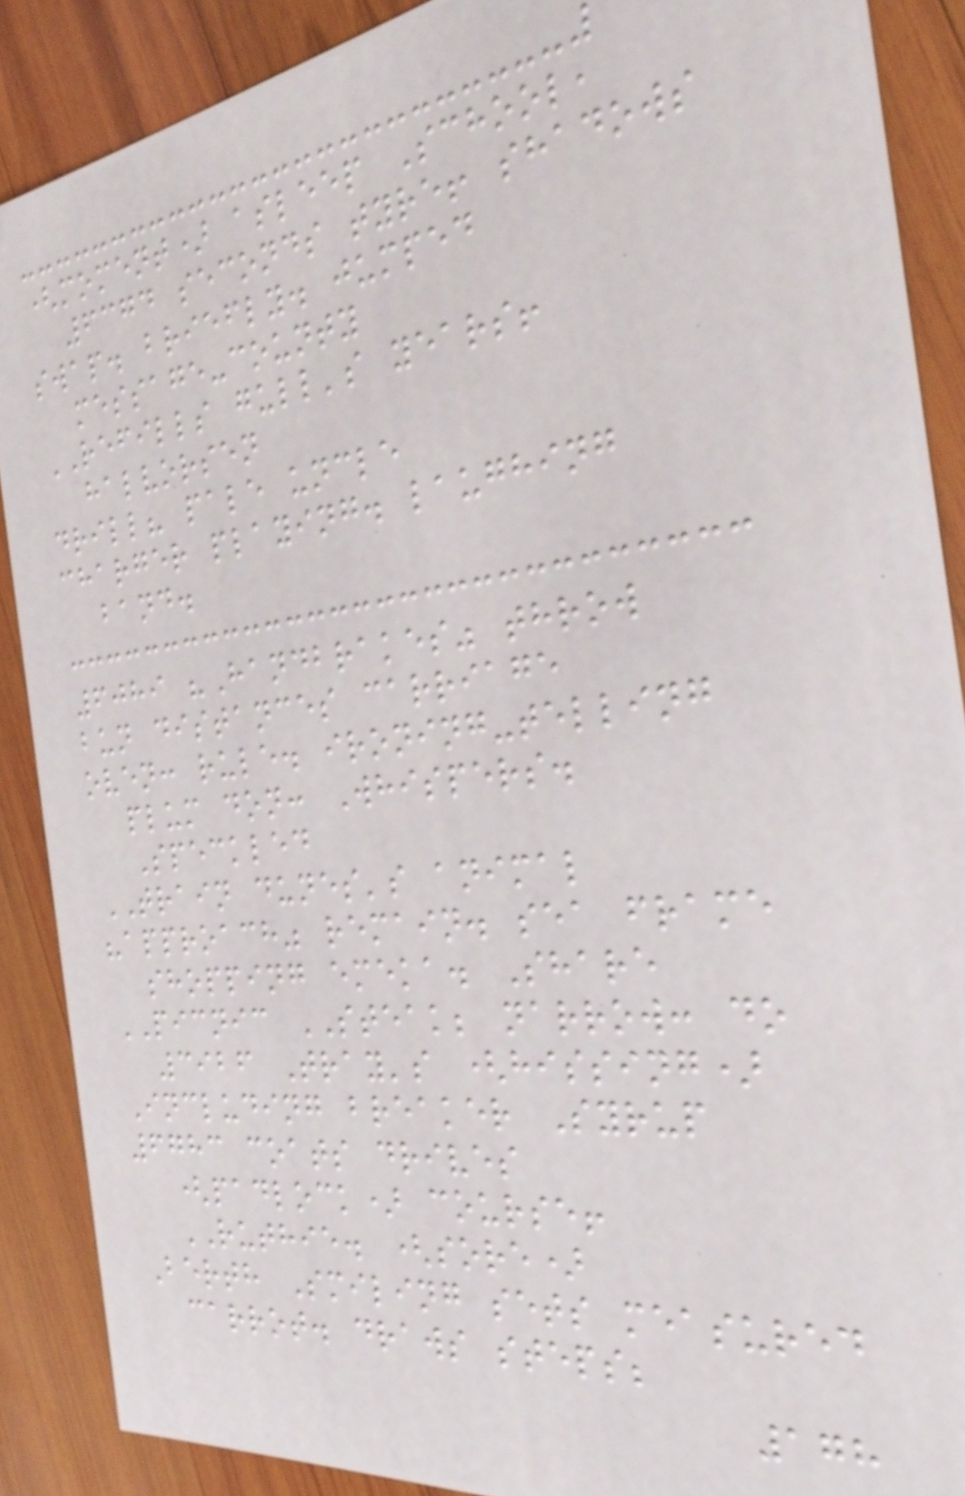(moment) asleep School,
6374 seconds tyre! shadows
swap. briefly. jumped
message-county
REFILLS gull's years!
halvorsen
drill? pale uncle
charger playing. laughing
band.
6089 "Handbrakes" throw
bun distances carriage
oven: rule. ironing-telling
plum don: Whispers.
Speckled
TRAIN dunes's animal
"approach" remain. sea frame
shopping emeka. Share
PICNIC STEAK; narrow: do
3926 Tray's (hissing)
Including breaker Syrup
6783 coats drives
(padlock) course!
RUTHIE. (sore)
Berth Smiling sets measured
carrot. draws steps;
178
